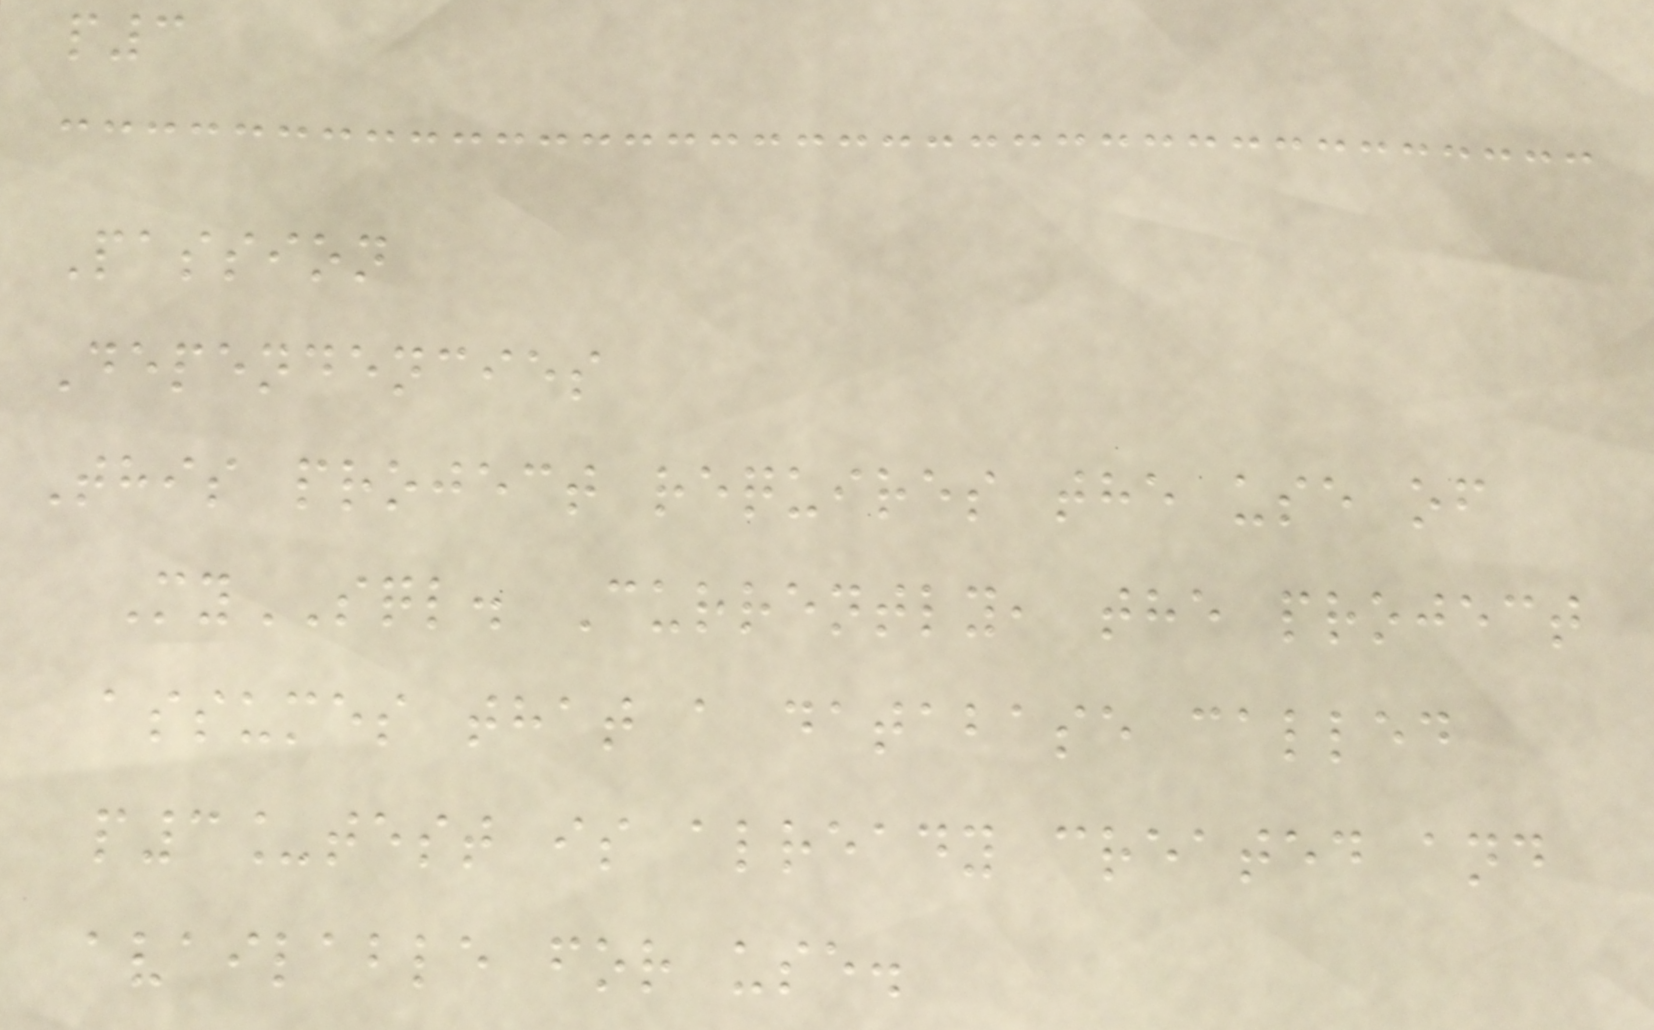p3
Passion
Dependencies
This project requires the use of
MySQL. Currently, the project
assumes that a database called
p3_test is already created and
available for use.
